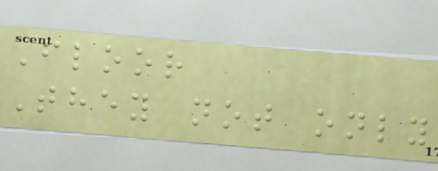Floor
They not only
